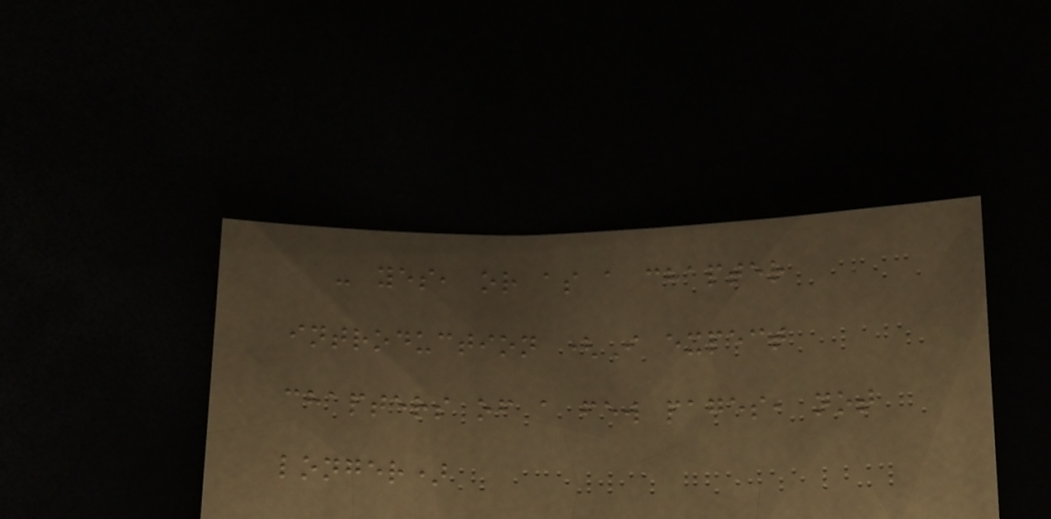- yes, or as a chapter
introduction (I expect
chapters of a few pages, not
longer)
